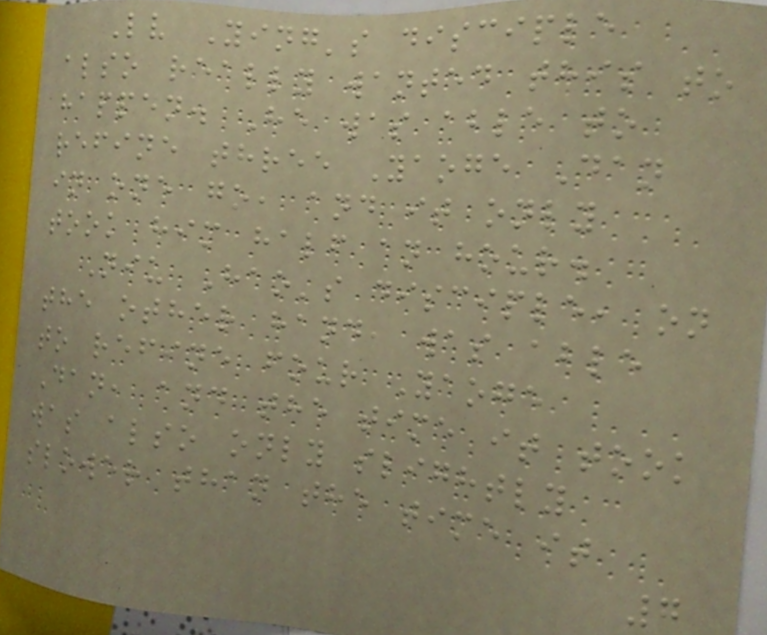Lv Ying's disciple
also really wanted this to
happen. He was able to
refine three Yaoge Dan
in one go, and it only
took him half an hour.
Niu Hao's disciple, on
the other hand, was able
to refine four Yaoge
Dan, and the time it took
was also only slightly
slower than the time it
7
